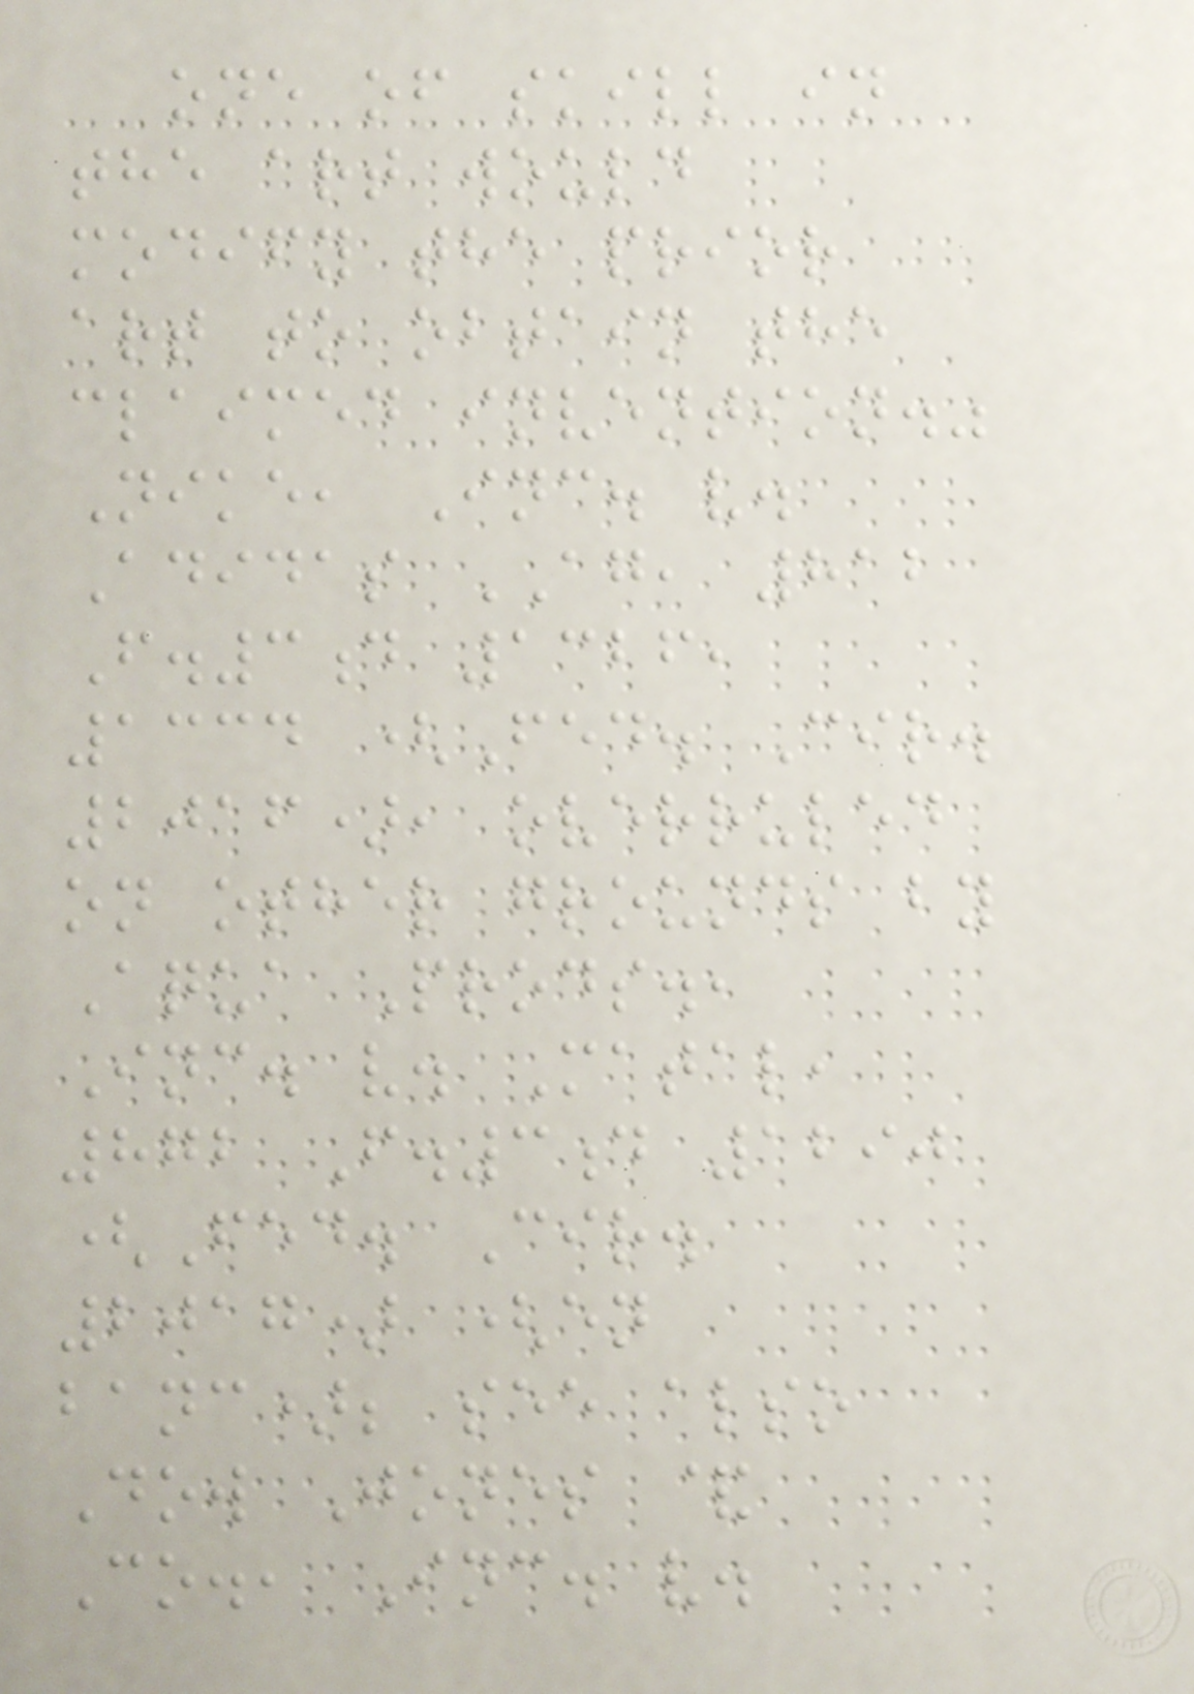one of skill in
the art would
modify the prior
art to obtain the
claimed invention."
Nike, Inc. v.
Adidas AG, 812
F.3d 1326,
1334 (Fed. Cir.
2016), overruled
on other grounds by
Aqua Prods.,
Inc. v. Matal,
872 F.3d 1290
(Fed. Cir.
2017) (en
banc); see also
Dow Jones &
Co., Inc. v.
